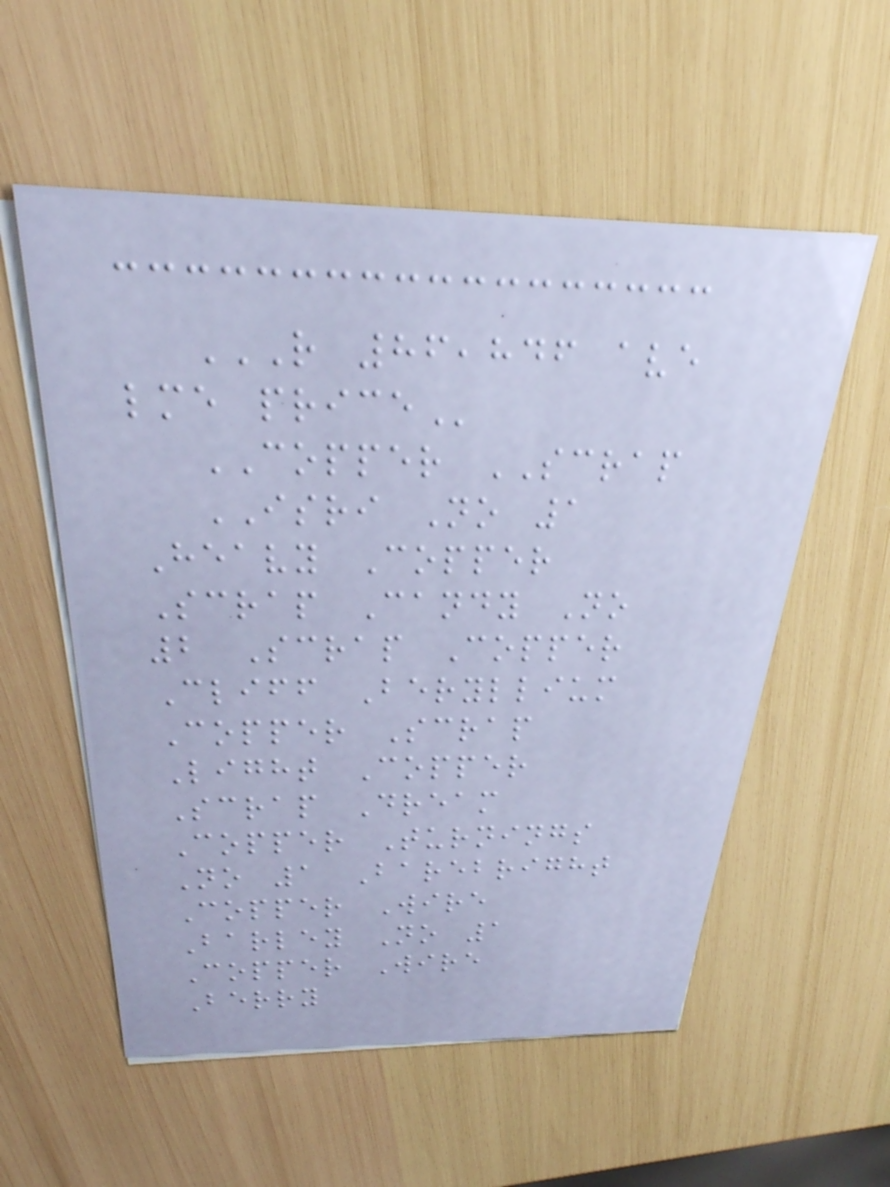R 86,846 AVE
LME PRICE
COPPER SCRAP
ISRI No 1
Heavy Copper
Scrap Candy No
2 Scrap Copper
Cliff Beryllium
Copper Scrap
Light Copper
Scrap Dream
Copper Turnings
No 1 Barebright
Copper Wire
Barley No 1
Copper Wire
Berry
